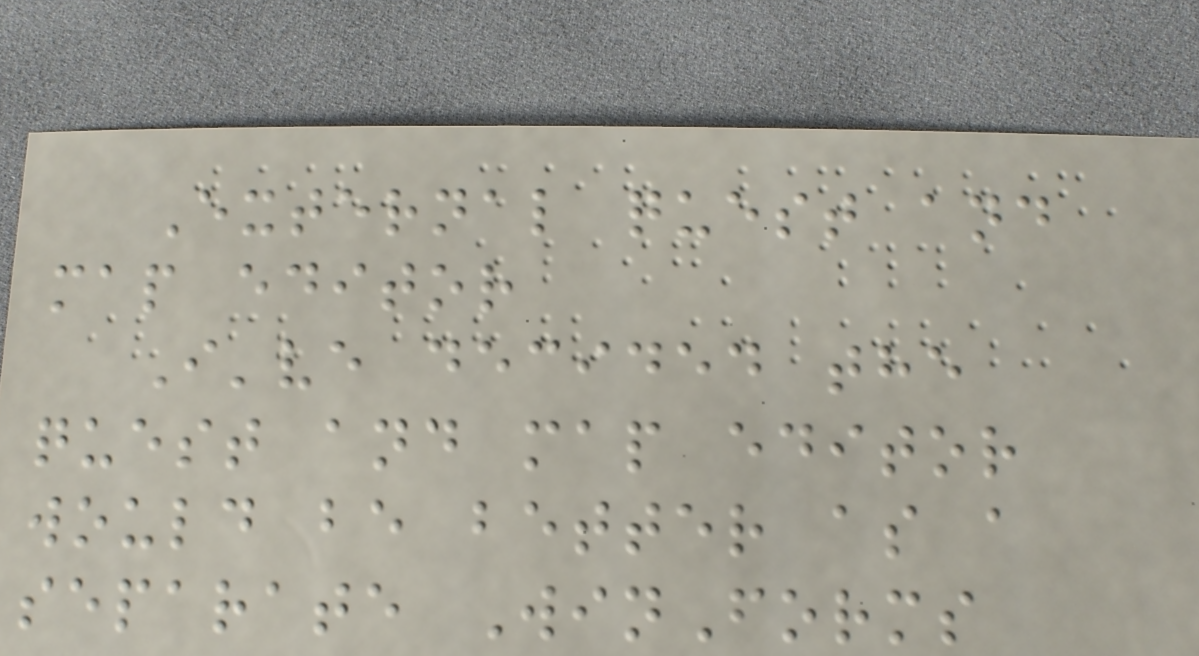External quest and
map editor
I've decided the
quest and map editor
would be better as a
separate WinForms
